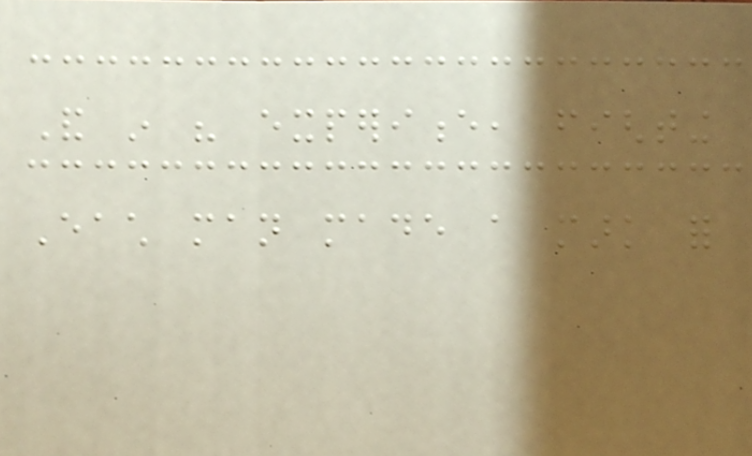And in his experience, fighting
Each man made a mark for
